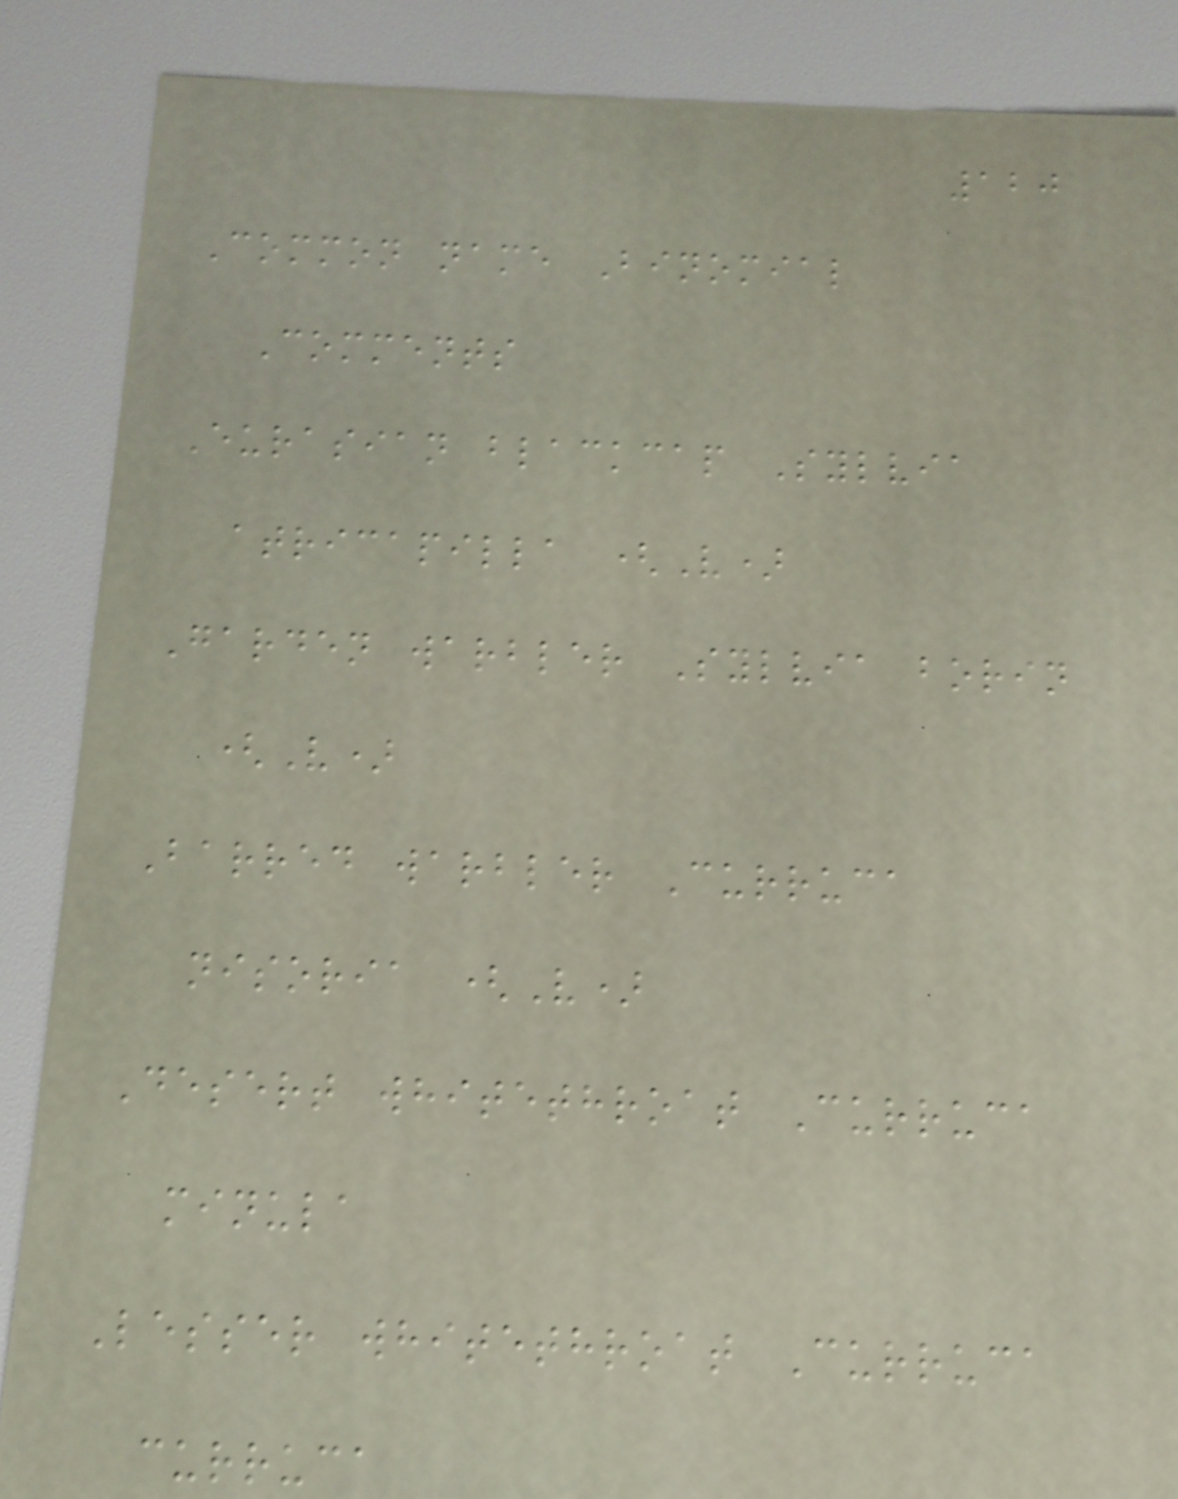120
Common name Binomial
Comments
Eurasian blackcap Sylvia
atricapilla (V)
Garden warbler Sylvia borin
(V)
Barred warbler Curruca
nisoria (V)
Desert whitethroat Curruca
minula
Lesser whitethroat Curruca
curruca
